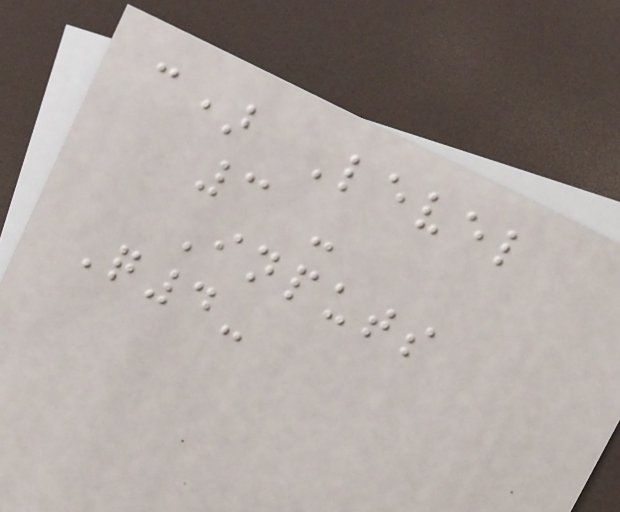c) Level
3 -
Inputs
Q4-
